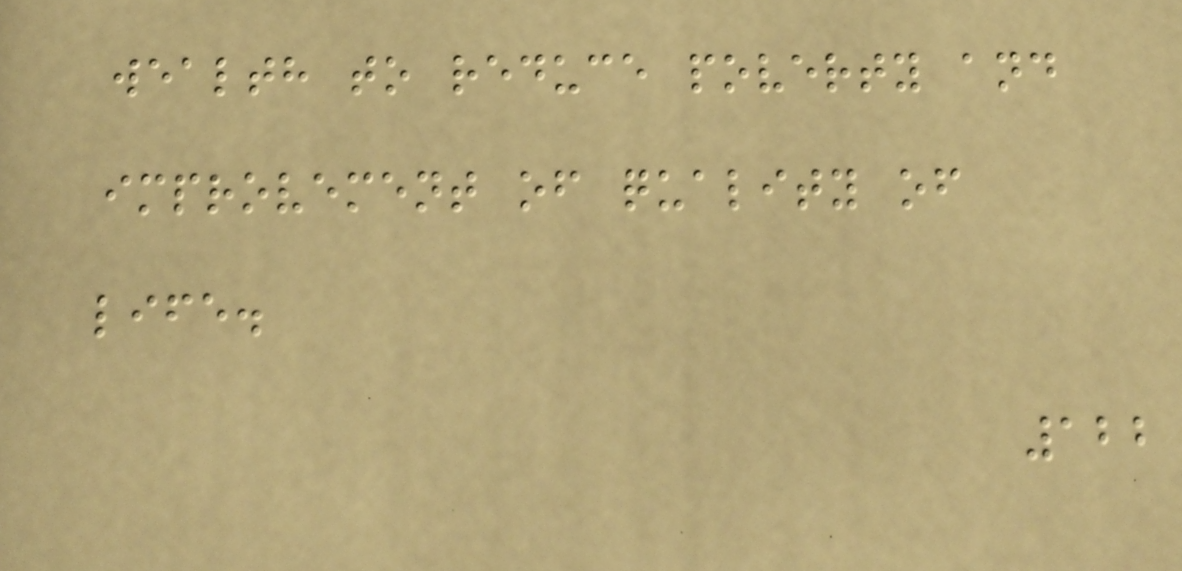wealth to reduce poverty and
improvement of quality of
life.
122
